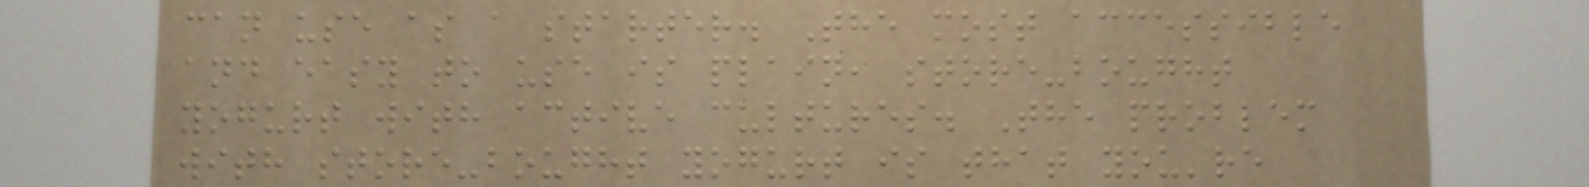can use as a starter. The most accessible
and easy to use is plain, store-bought
yogurt with active cultures. The problem
with store-bought yogurt is that you're
